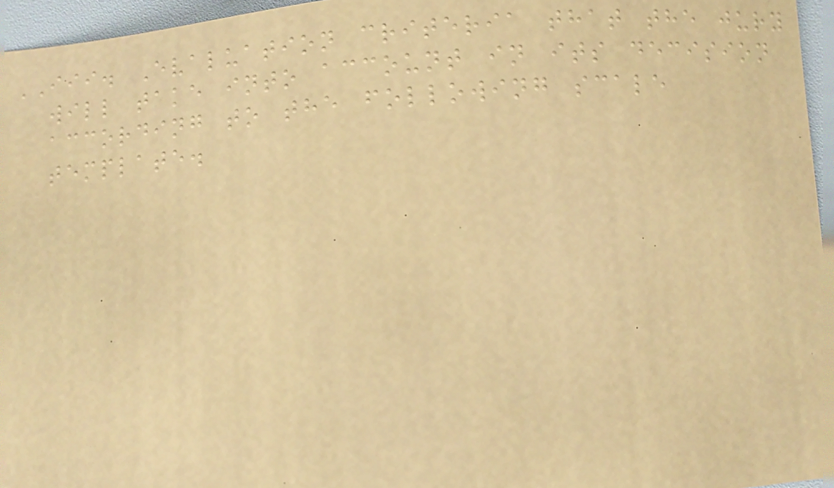III. Evaluation criteria that the jury
will take into account in its decision
according to the following scale
template.
